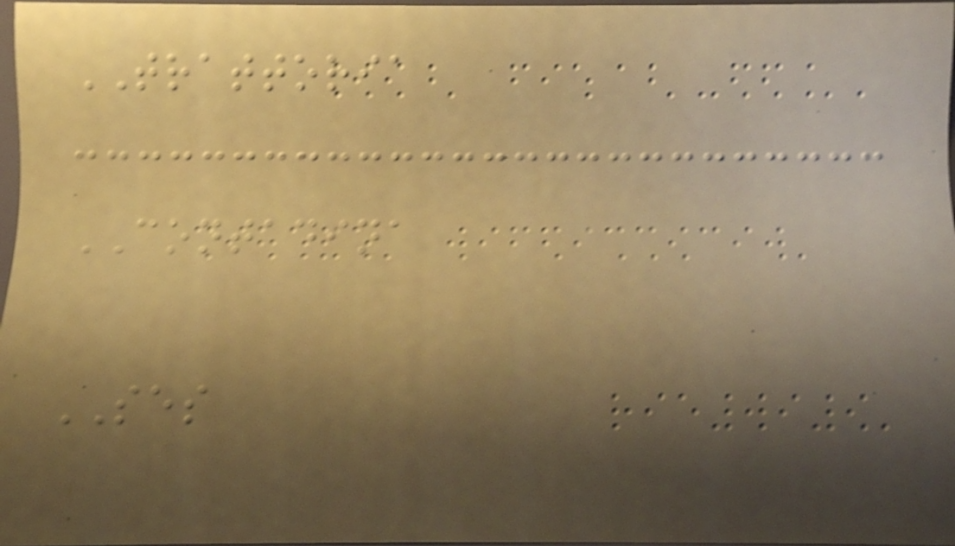TRATTORIA
CONTADINA
SES
